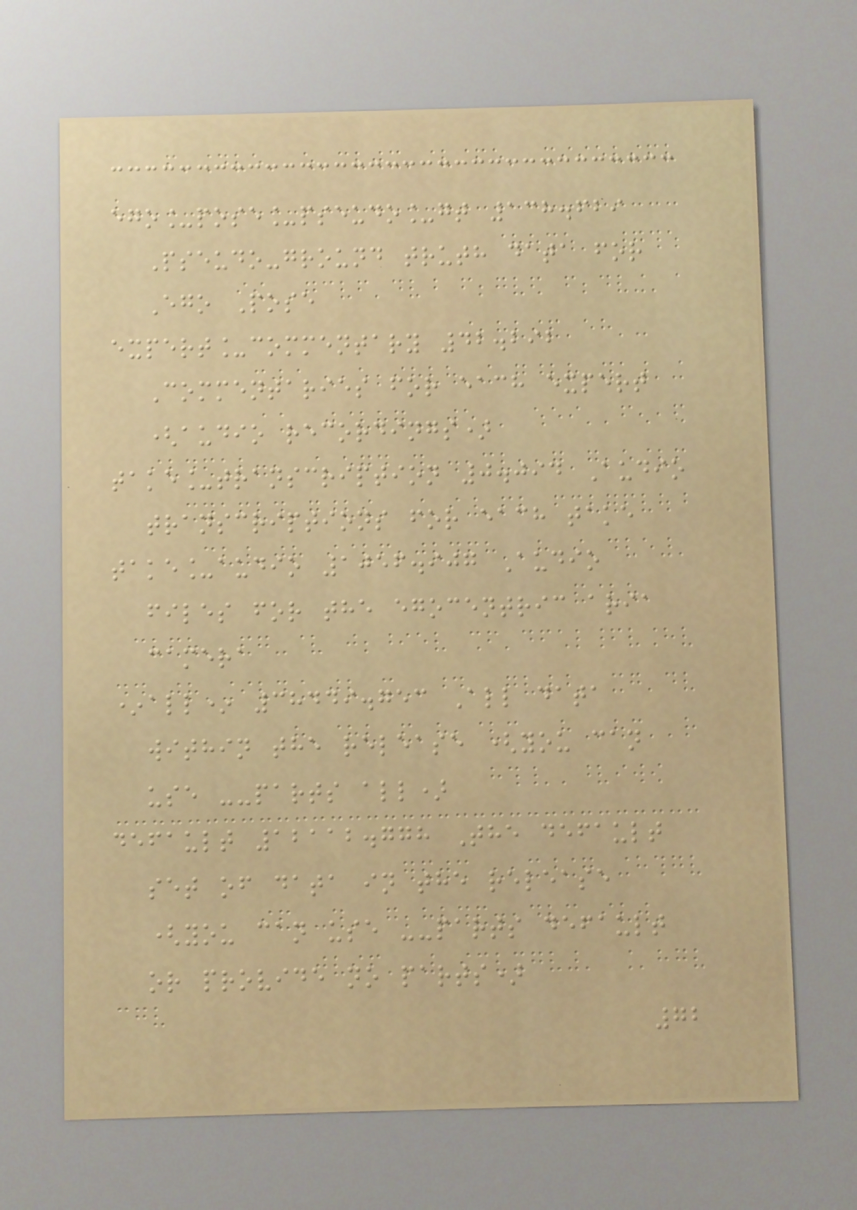ego_pose_pseudo_gt 138.629
Pseudo-ground truth data for
Ego Pose
expert_commentary 42.292
Commentaries for each expert
(audio recordings)
take_transcription 0.094 Audio
transcriptions for each take
take_audio 1056.907 Audio
files for the egocentric aria
camera
*all* 38449.753 All data
within the release (you can
use --parts all)
default 12112.778 The default
set of data in the release
(you can use --parts default
or provide no parts)
72
